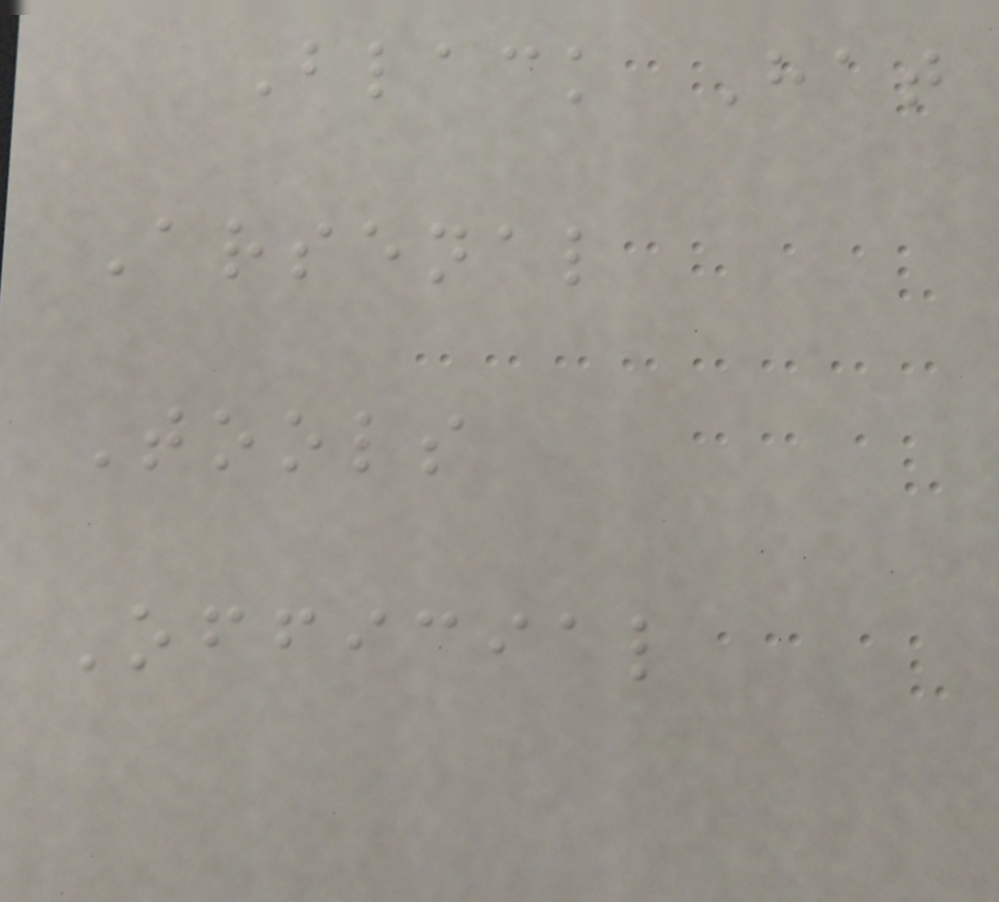Black Hat
Arsenal
Tools
Official
